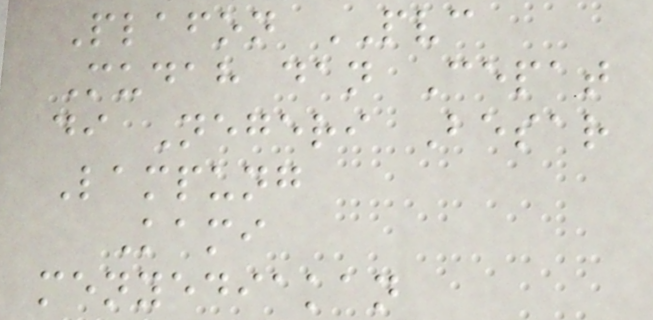Plafon PVC
Mudah dan Cepat
di Negeri Besar
Lampung
Kami
menyediakan
